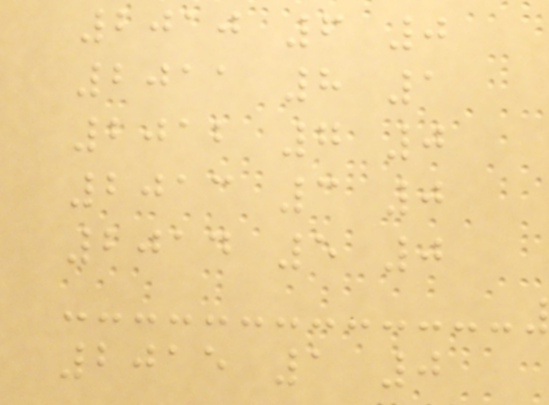2010 6 0
2011 8 1
2012 7 0
2013 3 0
2014 5 0
2015 1 0
